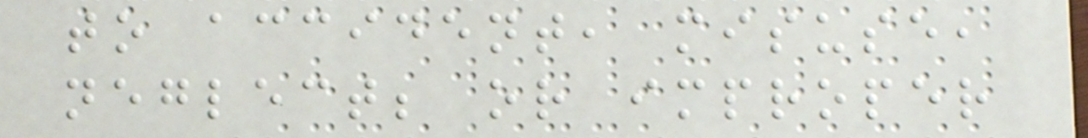to accident, misuse,
neglect; or improper
